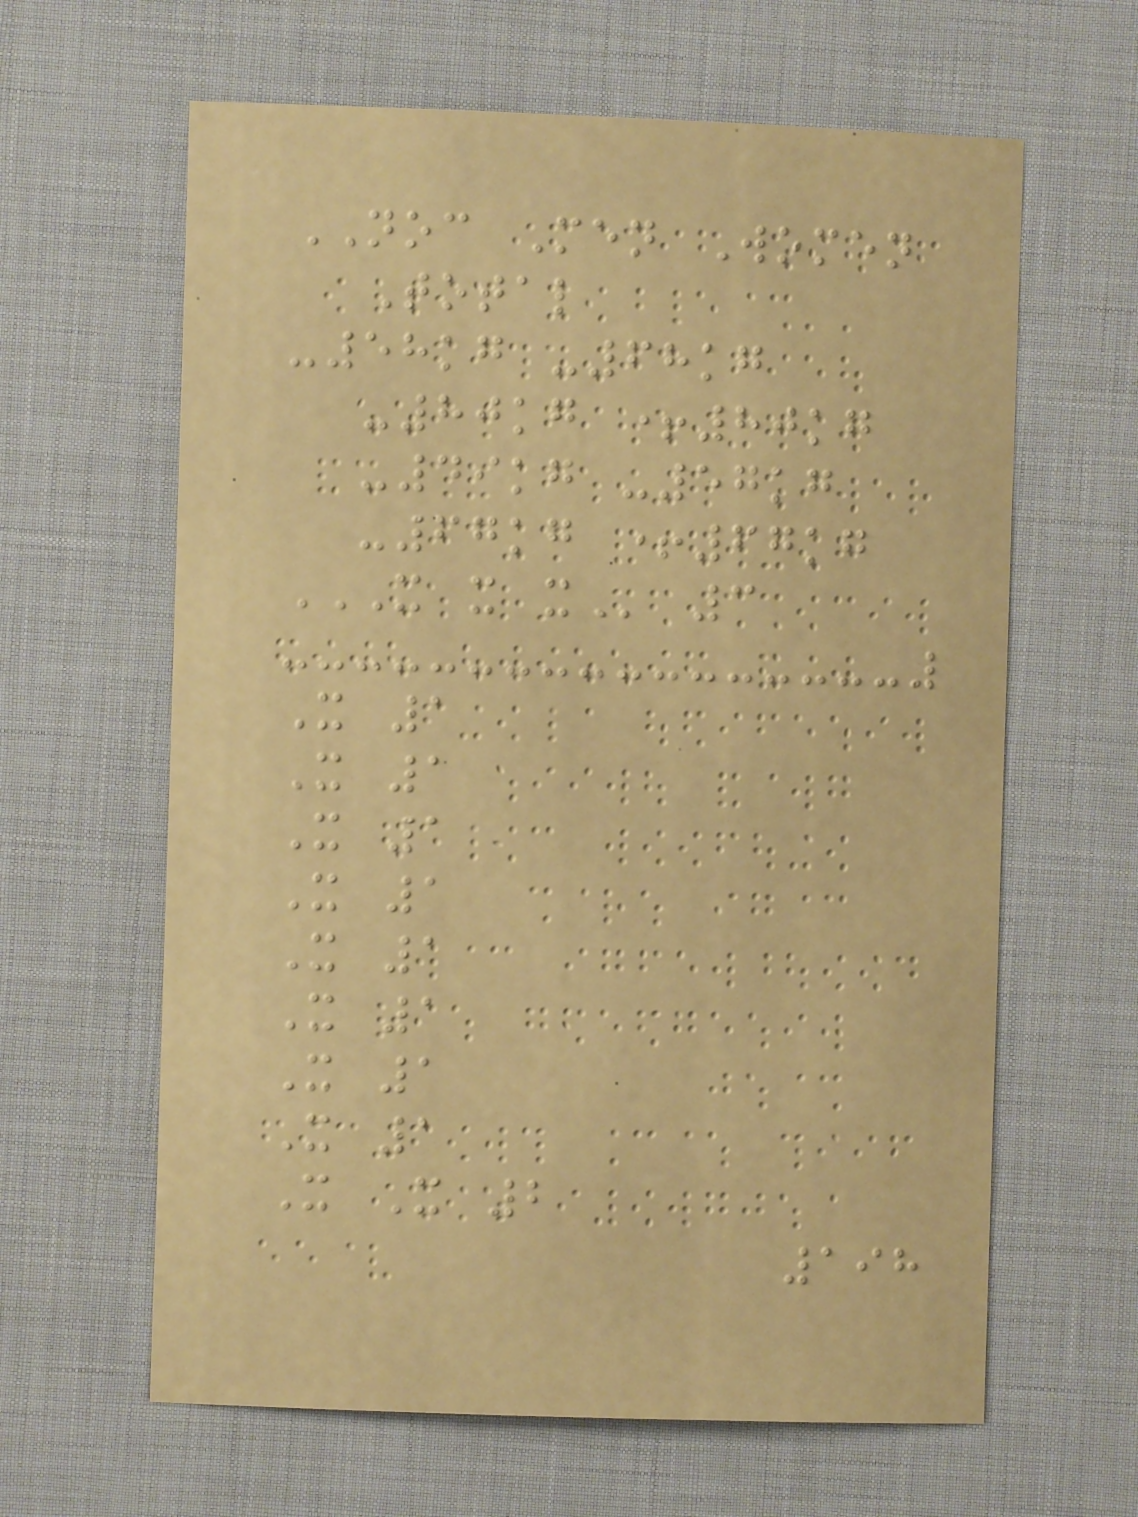NOC Men Women
Total
-58kg -68kg
-80kg +80kg
-49kg -57kg
-67kg +67kg
X X X 3
X 1
X 1
X 1
X 1
X 1
X 1
X 1
X 1
X X 2
198
